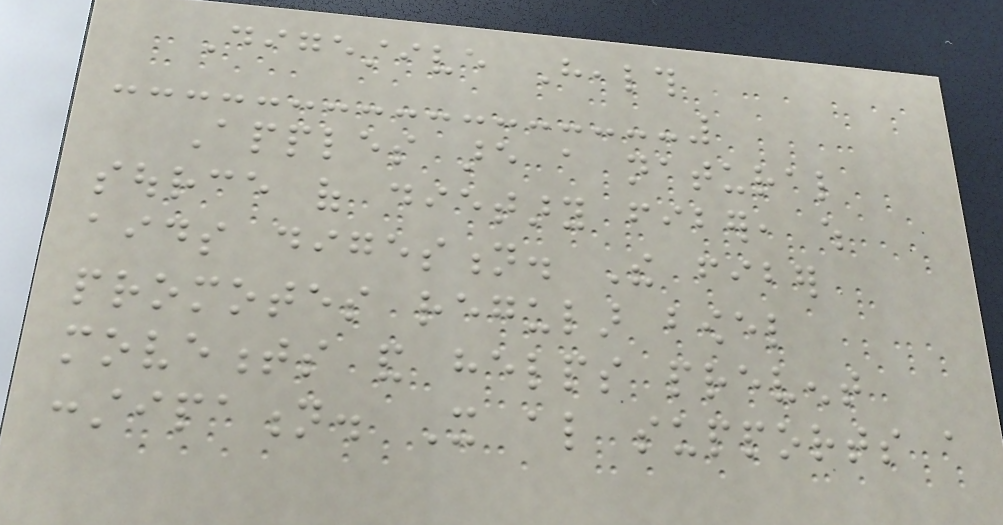Digestive Health
Apples are a natural
source of dietary fiber, which
aids digestion. The fiber
promotes regular bowel
movements and helps prevent
constipation. It also supports a
